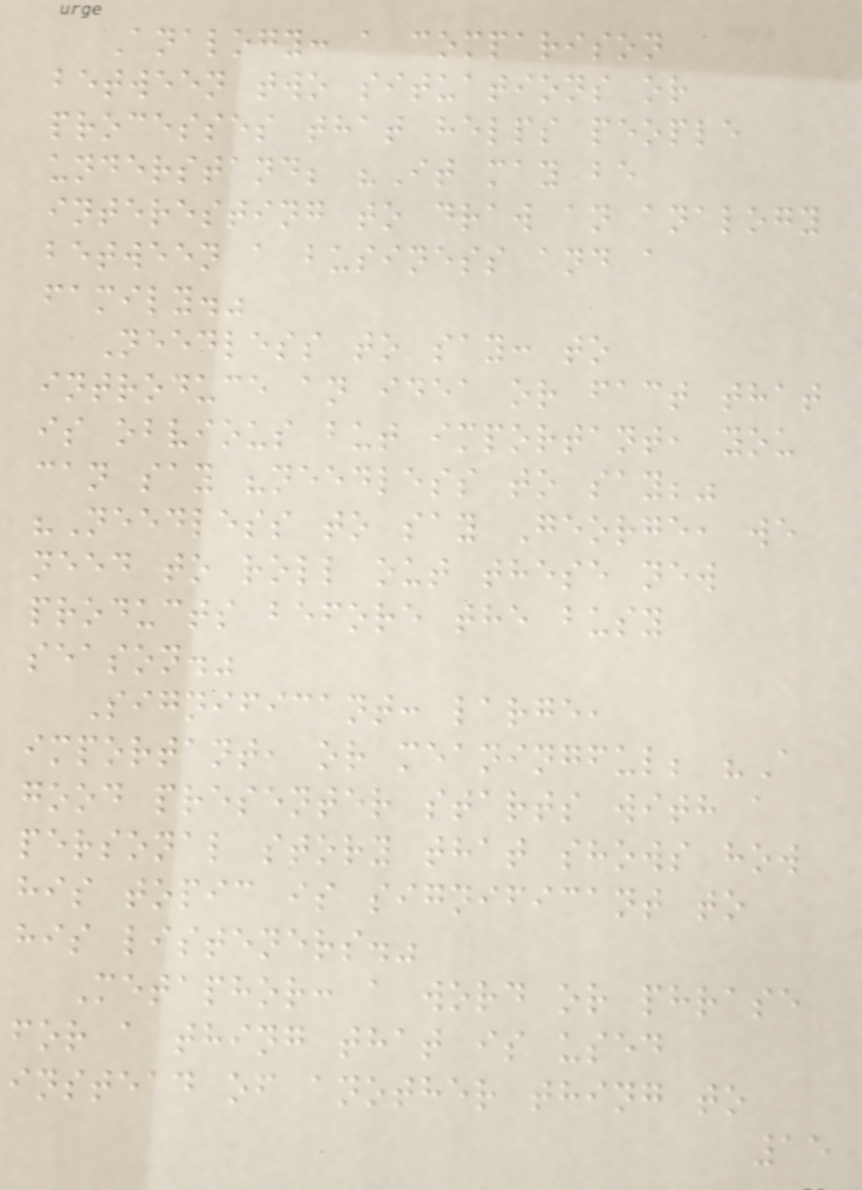Analogy: a comparison
between two situations or
processes that helps people
understand; "It may be
interesting to draw an analogy
between a business and a
family."
Needless to say: to
introduce an idea or fact that
is obvious but important, you
can say "needless to say;"
"Needless to say George, we
need to roll out these new
products before the busy
season."
Significant: large,
important, or meaningful; "A
good presenter starts with a
personal story that shows how
his topic is significant to
his listeners."
Metaphor: a word or phrase
for a thing that is used
instead of another thing to
15
